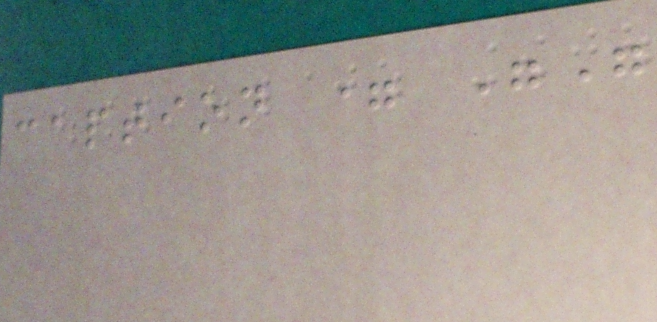caption = ""
